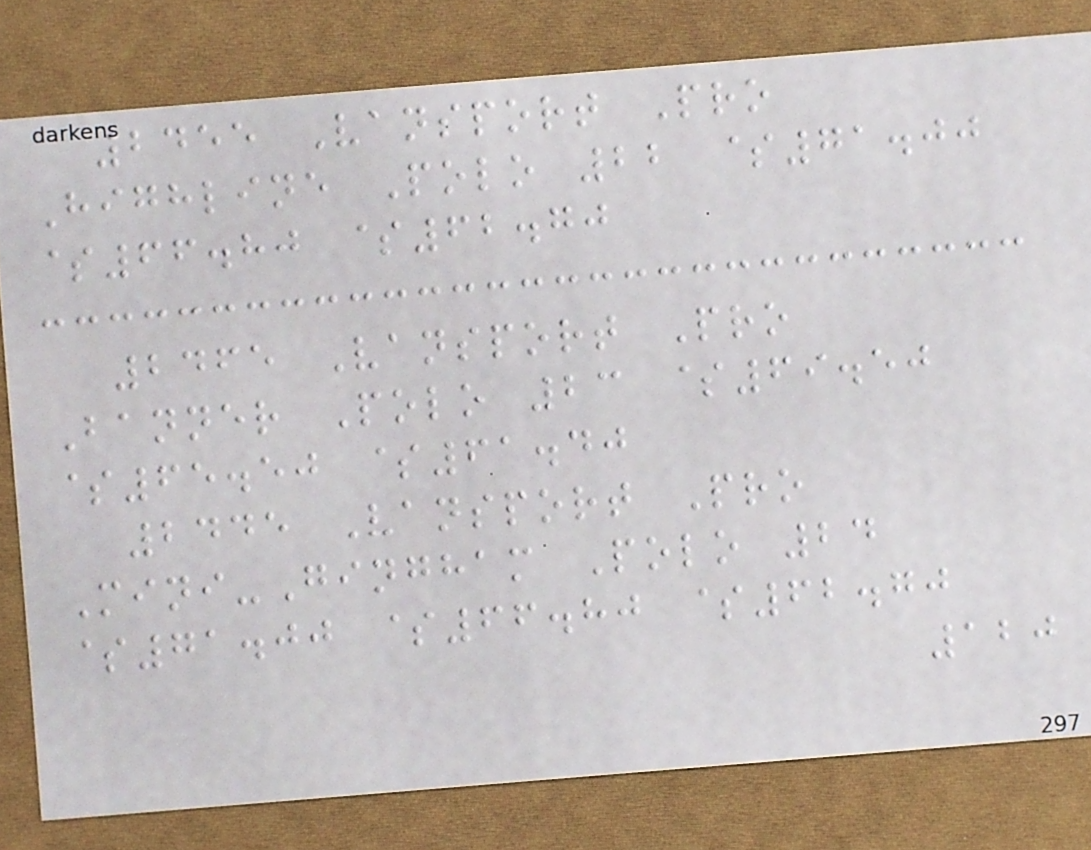2455 Vansport Pro
Highline Polo 22 $71.00
$66.80 $62.70
2465 Vansport Pro
Banner Polo 23 $69.50
$65.50 $61.40
2445 Vansport Pro
Mini-Gingham Polo 24
$71.00 $66.80 $62.70
120
